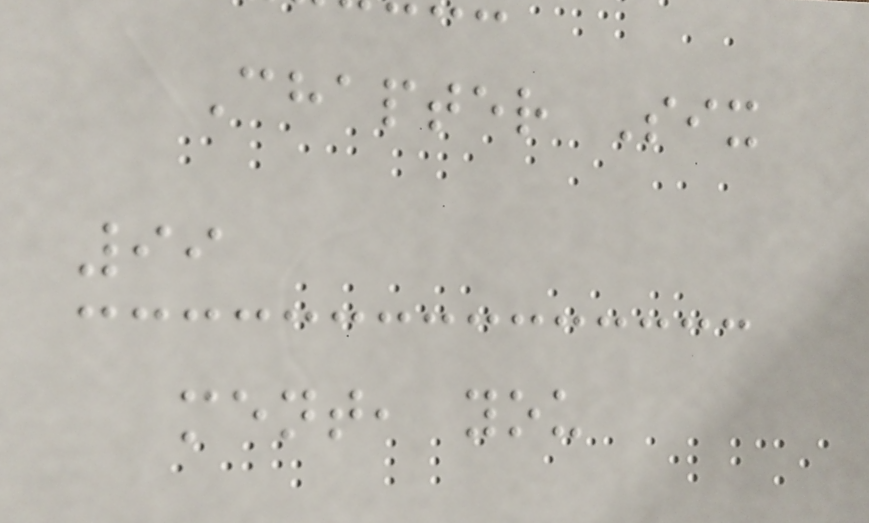Chapter Six
99
ment, you
